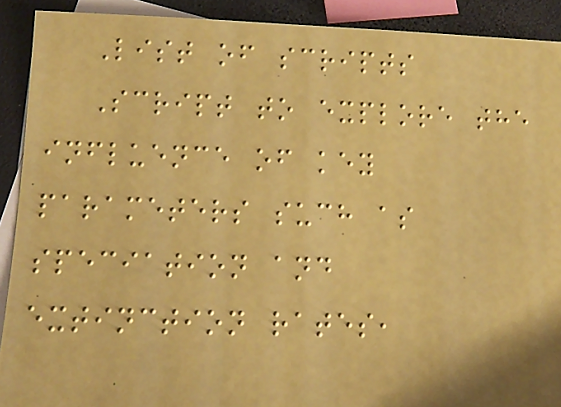List of scripts
Script to explore the
influence of key
parameters such as
speciation and
extinction rates,
